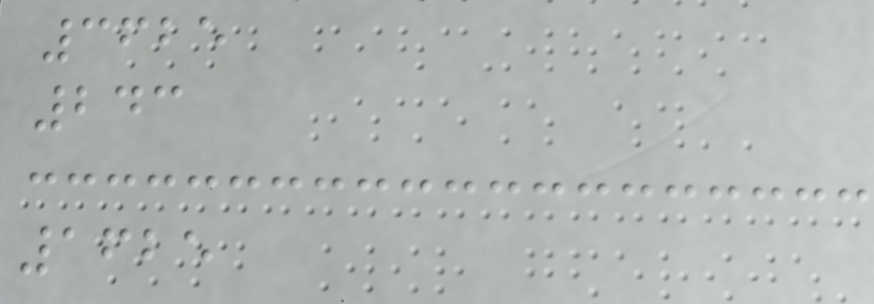3625
243
1625
